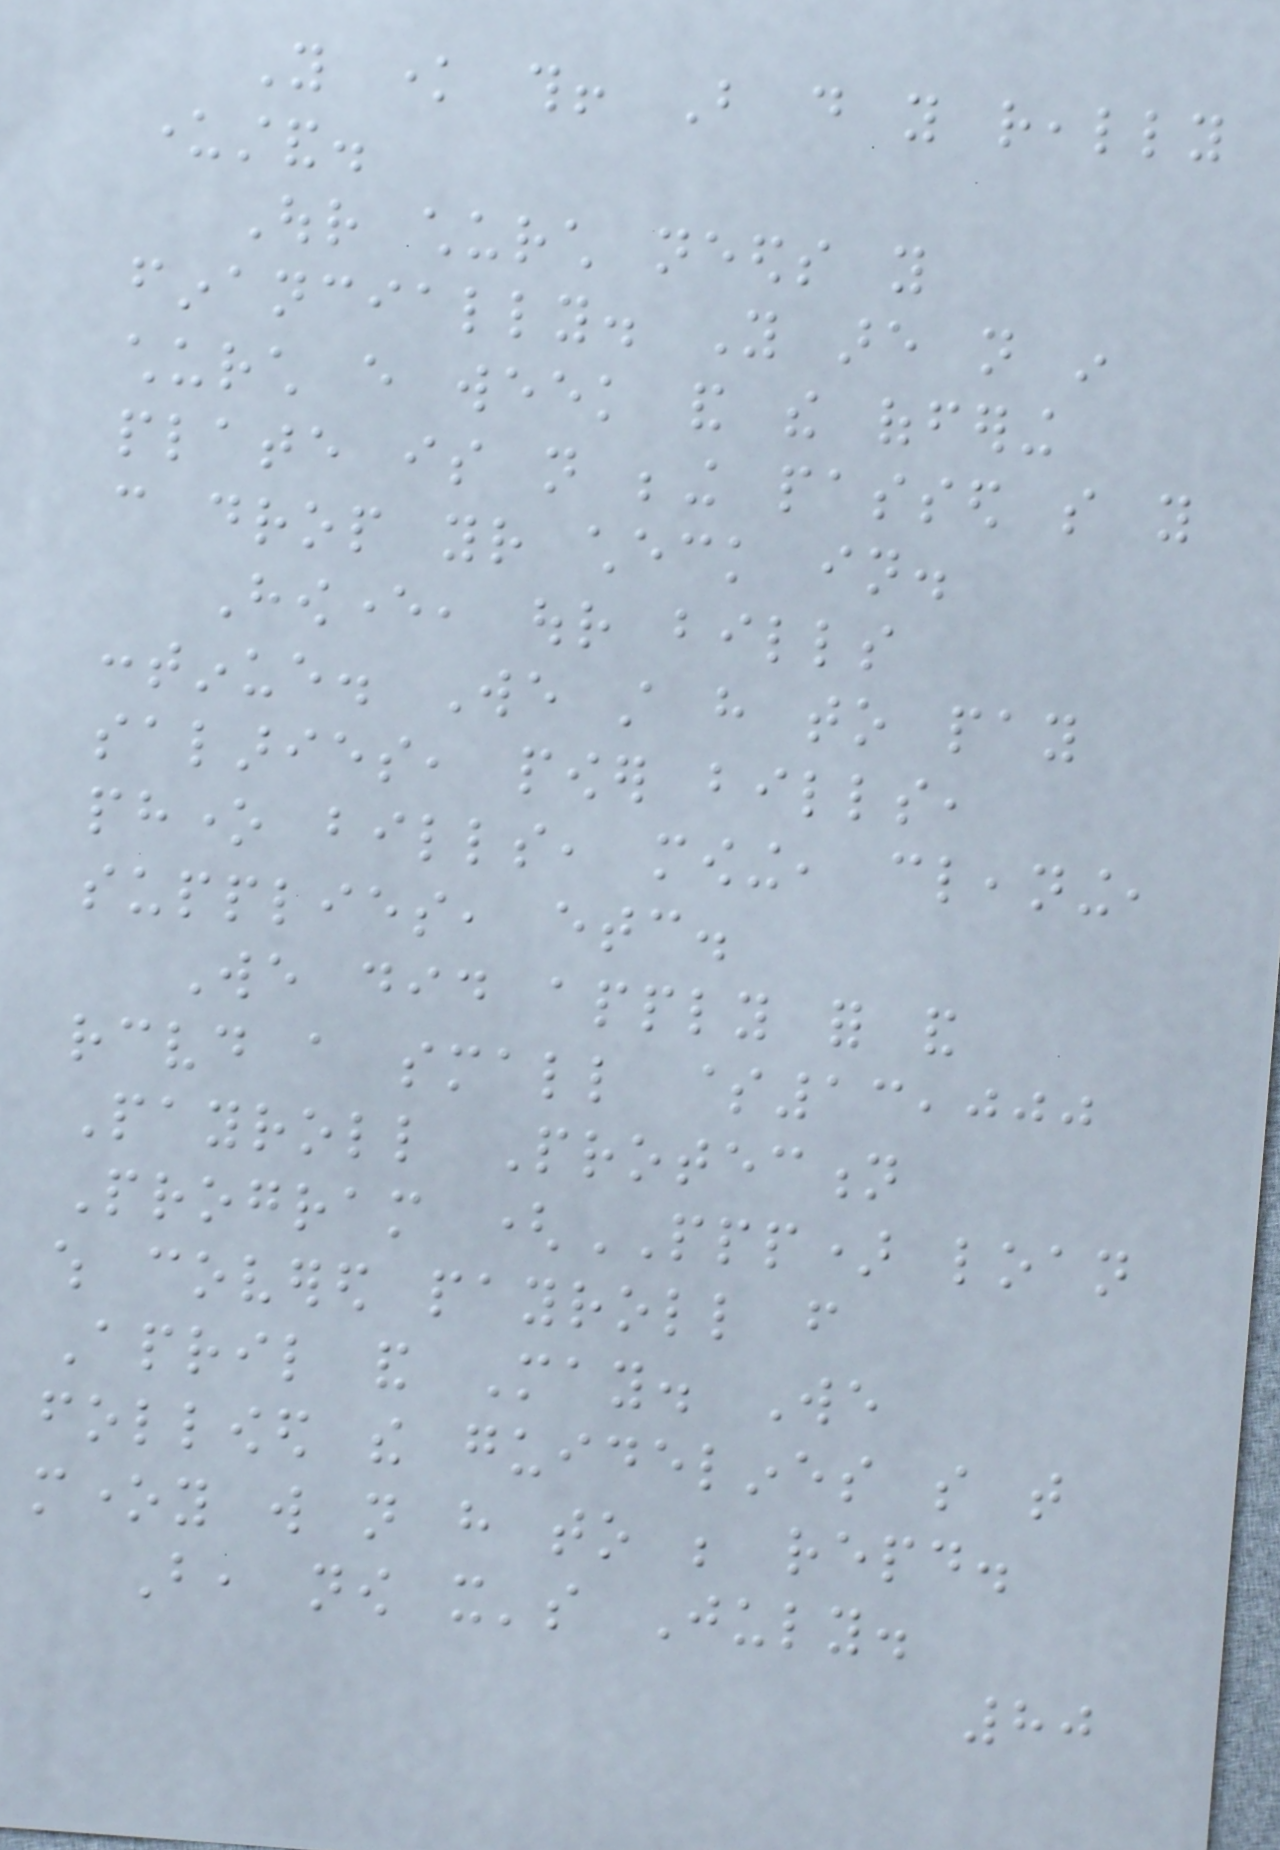You know this! But do you really
understand.
Our church needs you
financially. You are not in
church every week and the offering
plate is not being passed so you
can drop your check in.
However, our bills
continue. We still have to pay
salaries, power bills,
phone bills, mowing, cleaning,
supplies, etc.
We did apply for and
received a small $13,000
Payroll Protection
Program (PPP) loan
which covered payroll from
April and May. We
followed the guidelines so that
money will not have to be repaid.
But, now it's July.
80
